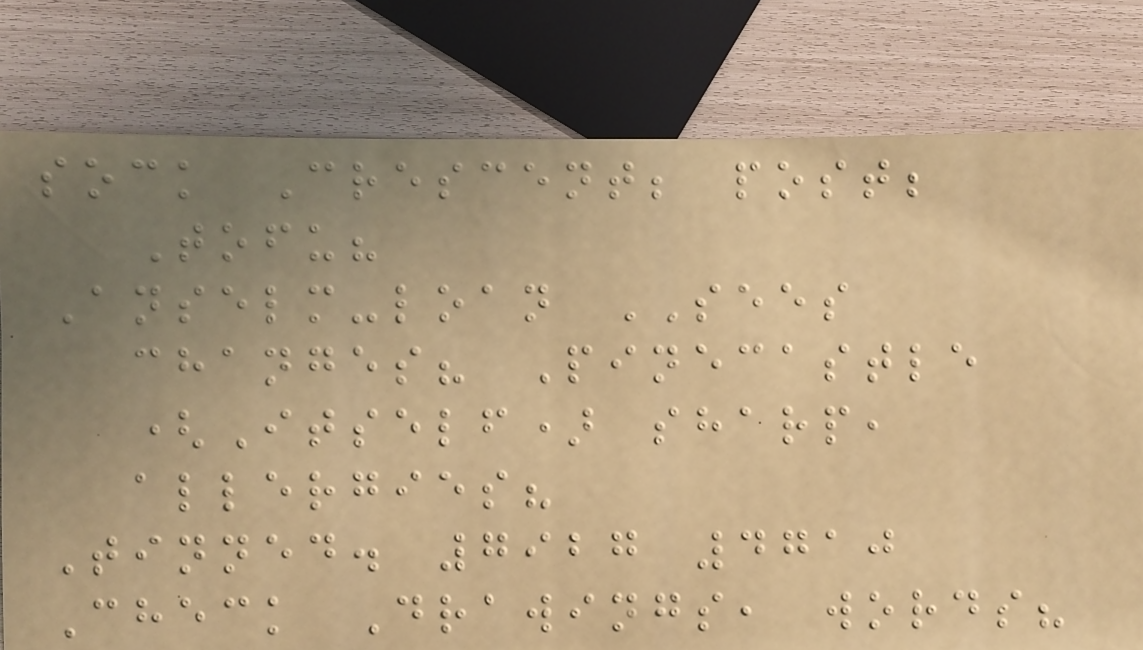sock Crescent; post;
Tofu?
Anselm-loan SEES
changes? Pinecastle
(Itself) sharp,
allergies?
Tinned. 7927 4710
Check Drawings, words?
